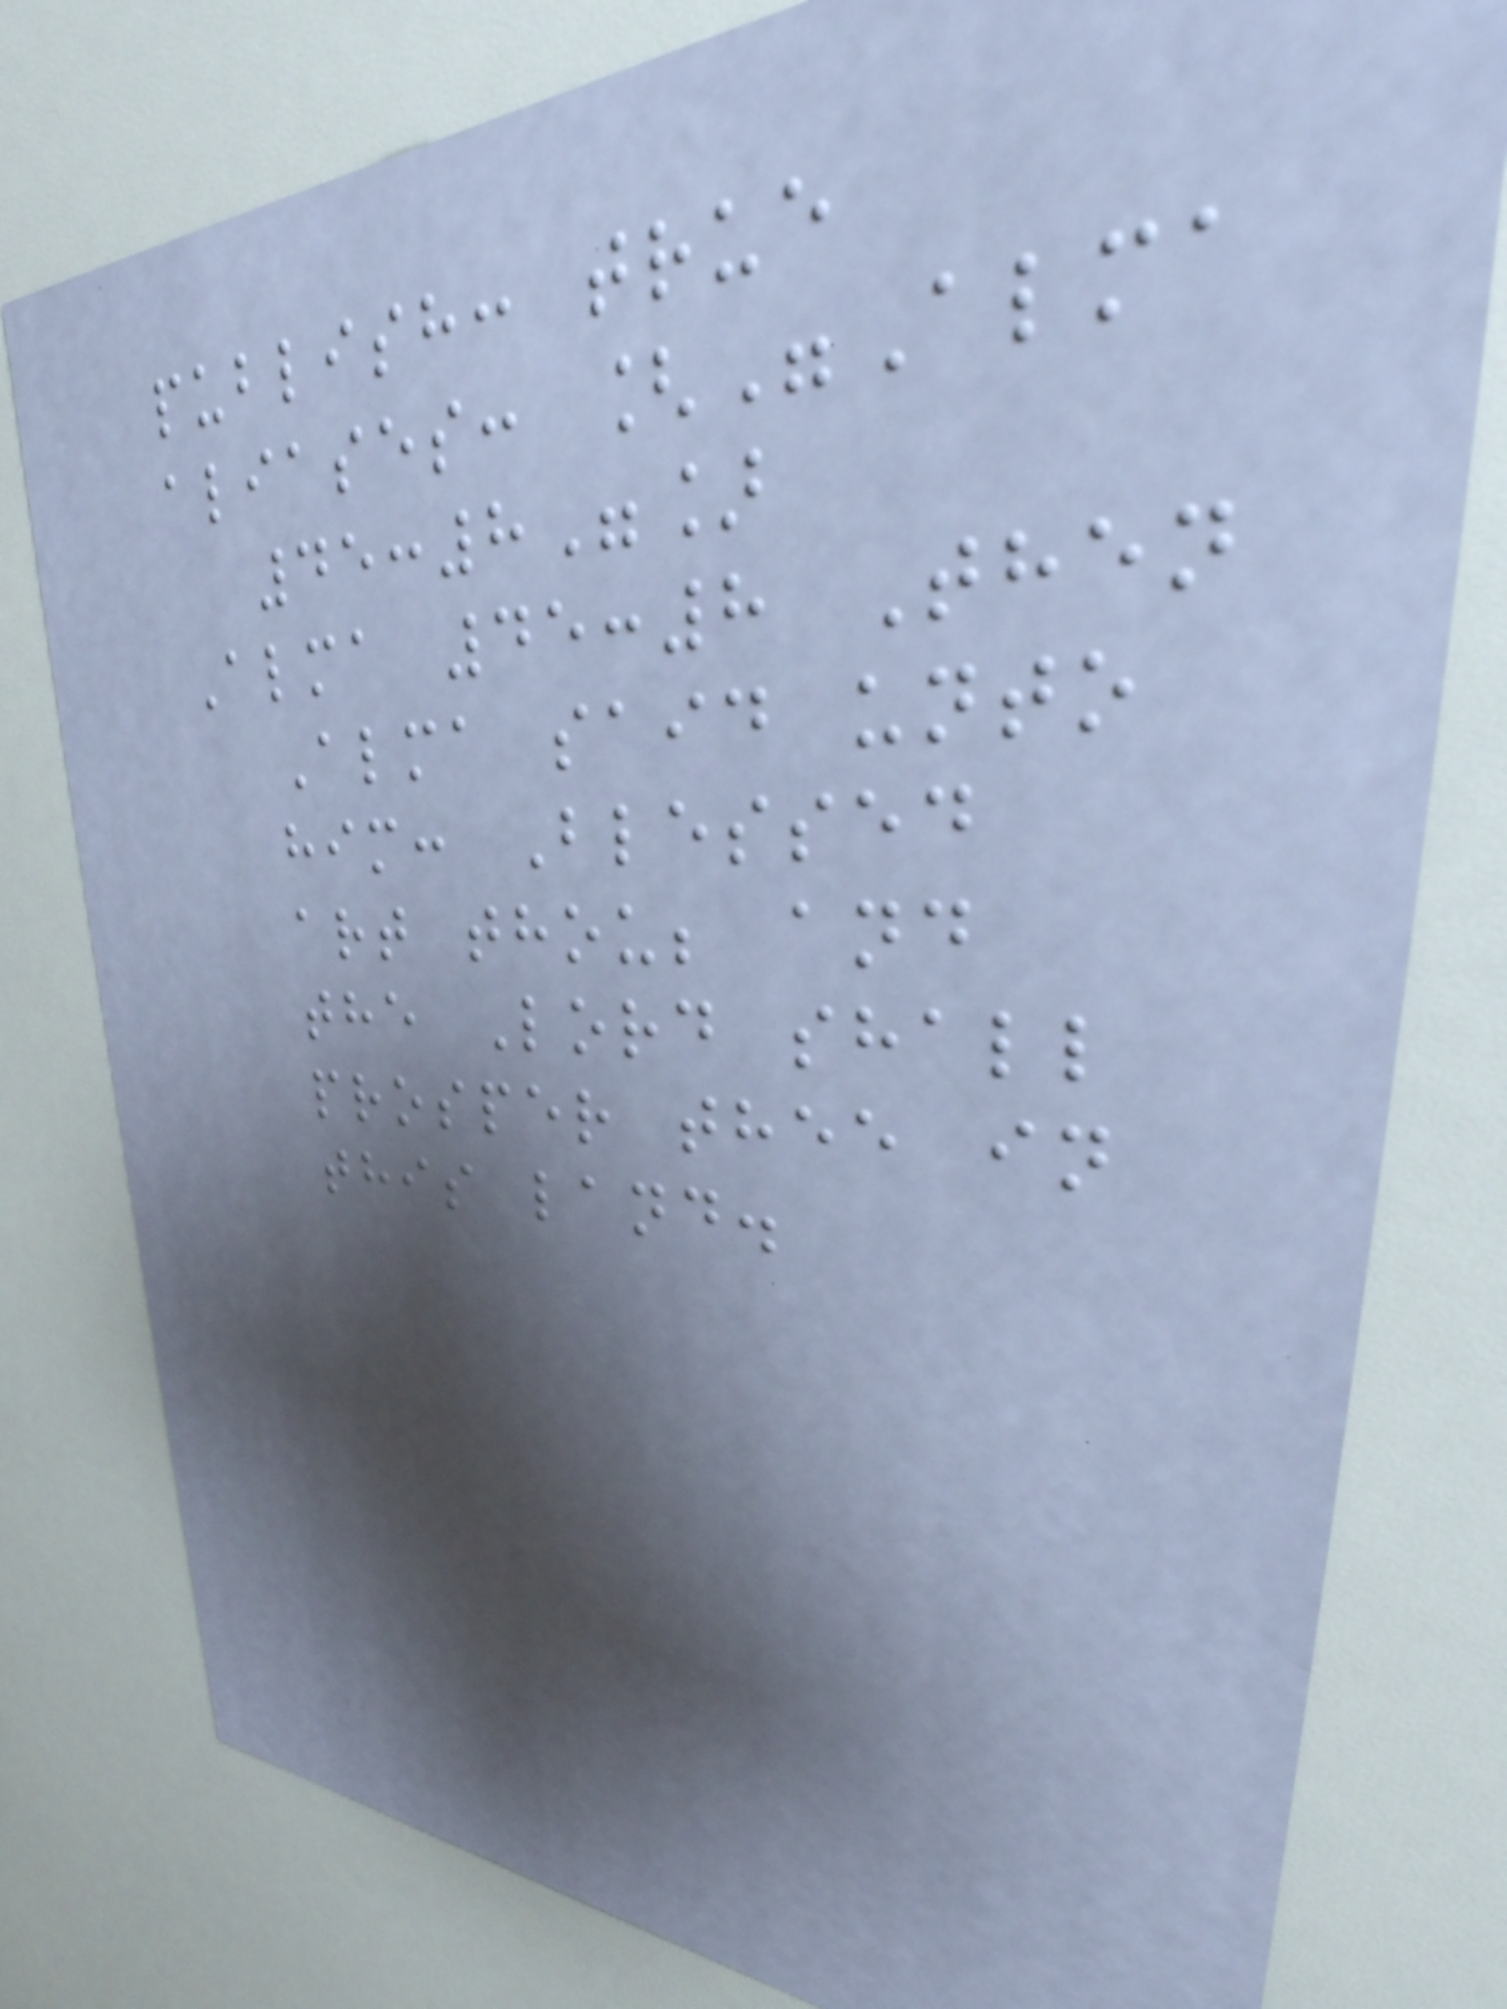publish: true
aliases: ["Alma
45:8"]
Alma 45:8 Then
Alma said unto
him: Blessed
art thou; and
the Lord shall
prosper thee in
this land.
